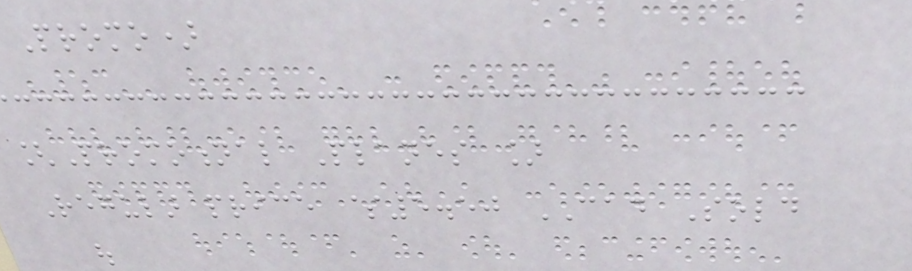Promo)
[Promotional Planes ]
Regular price $5.50 CAD Sold
out
